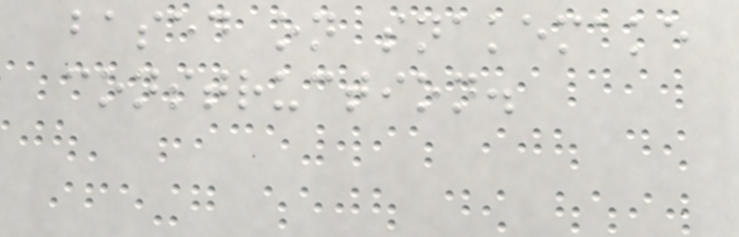based on snakemake
construction.
